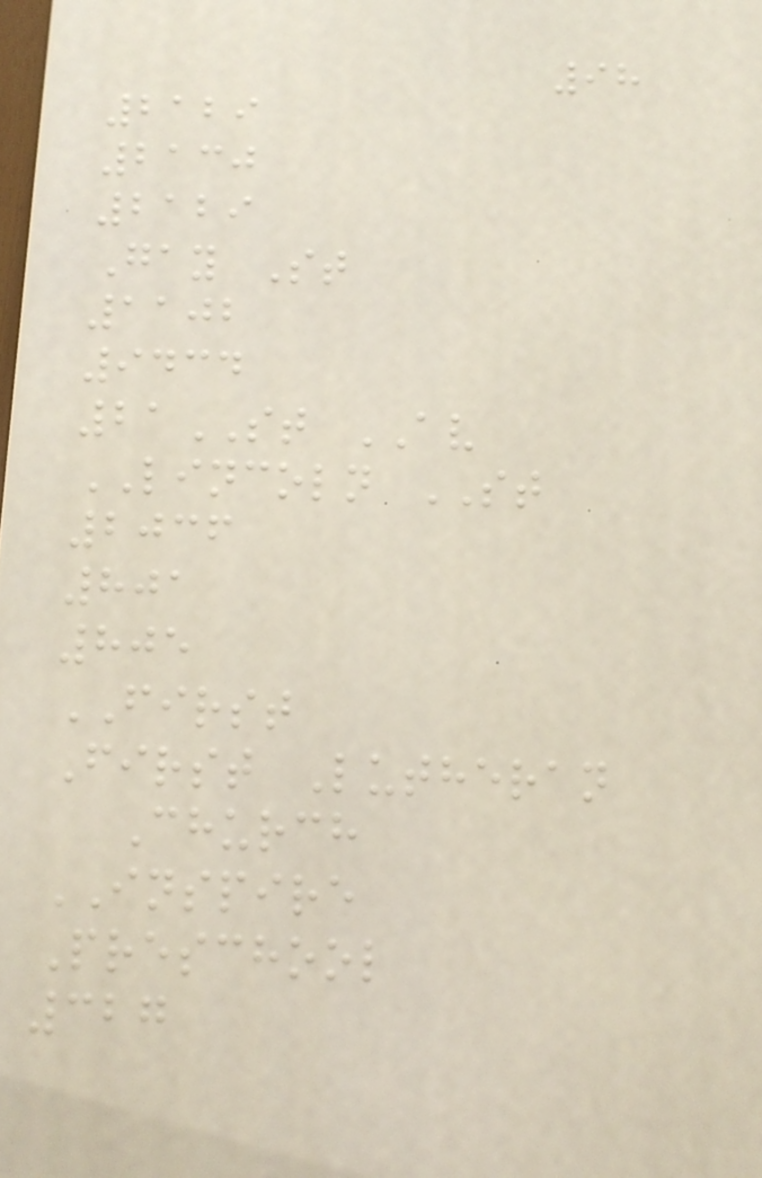98
2129
2130
2129
Gay St
1102
9434
21ST AV
LINCOLN ST
2036
801
805
FIRST
First Lutheran
Church
INSPIRE
Preschool
327
